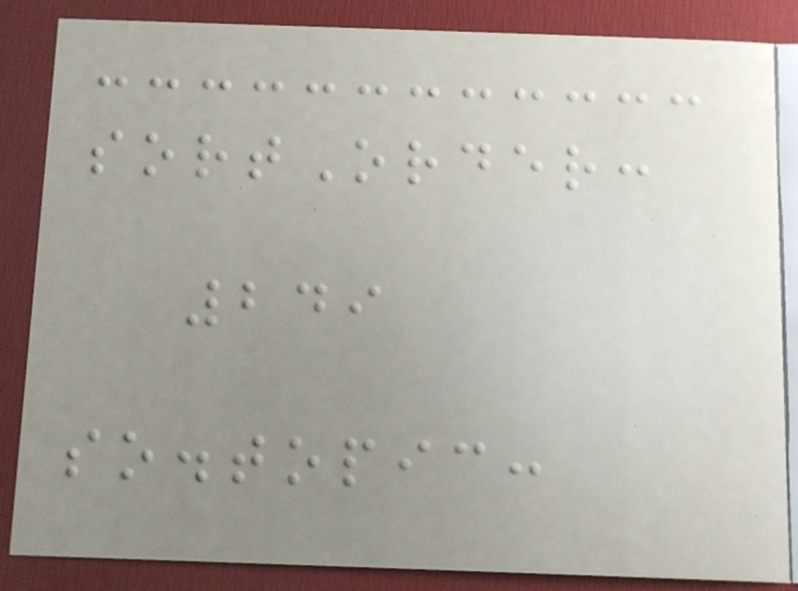sortOrder:
249
so.topic:
